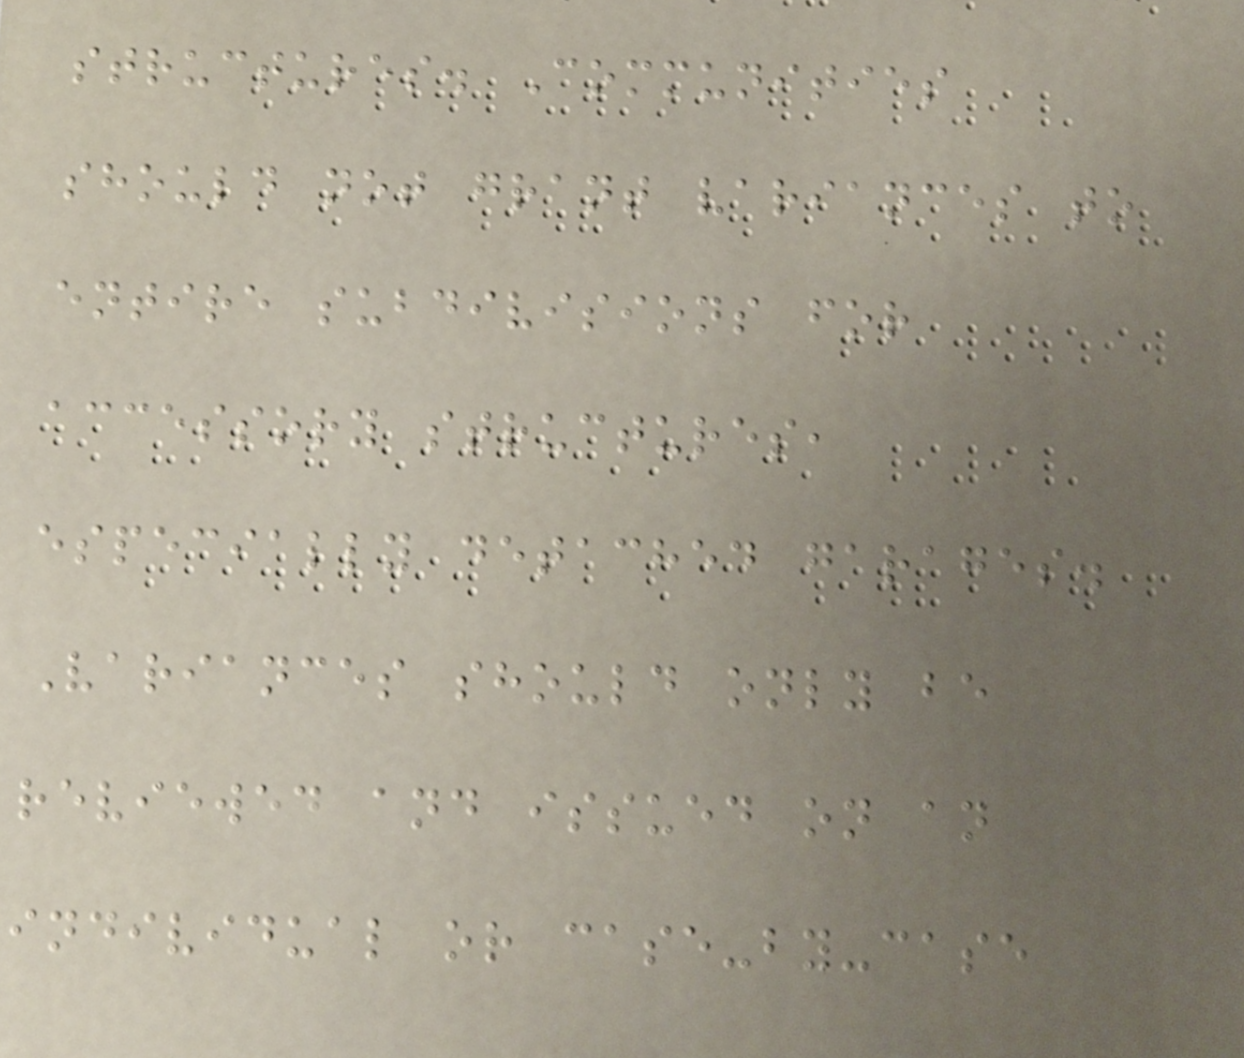structures. Communities
should not grant variances to
entire subdivisions for
accessory structures,
especially detached garages.
Variances should only be
reviewed and issued on an
individual or case-by-case
